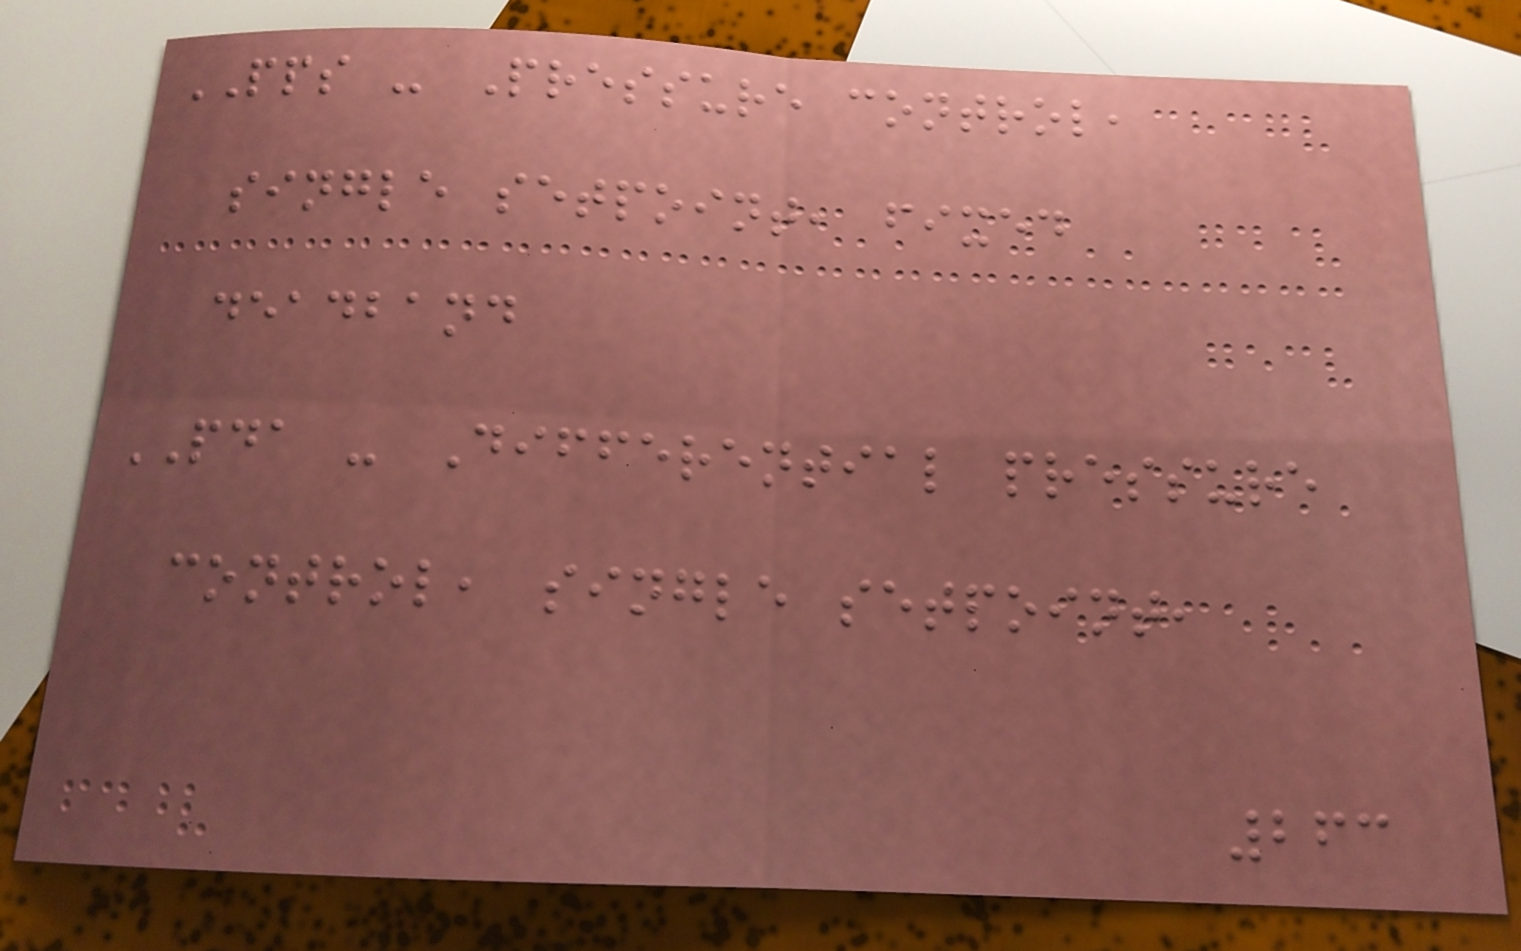PPS - Pressure control,
single setpoint, fixed
deadband
PDA - Differential pressure
control, single setpoint,
263
